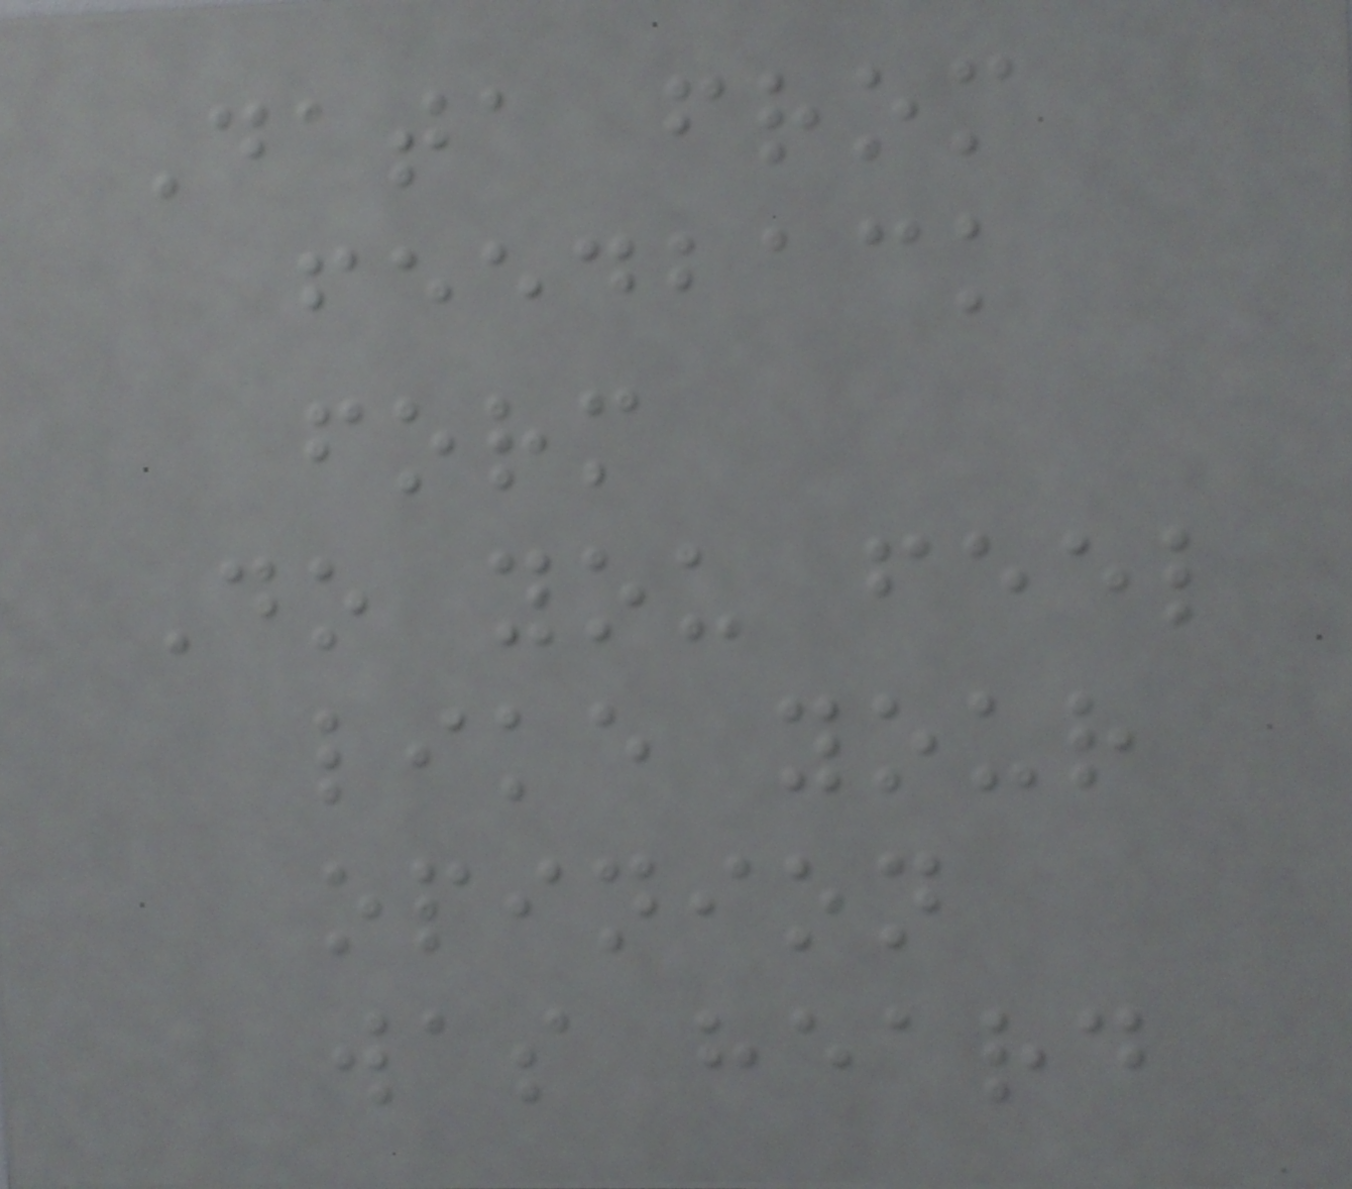Data from
feedback
form
Do you feel
like your
opinion
was heard
